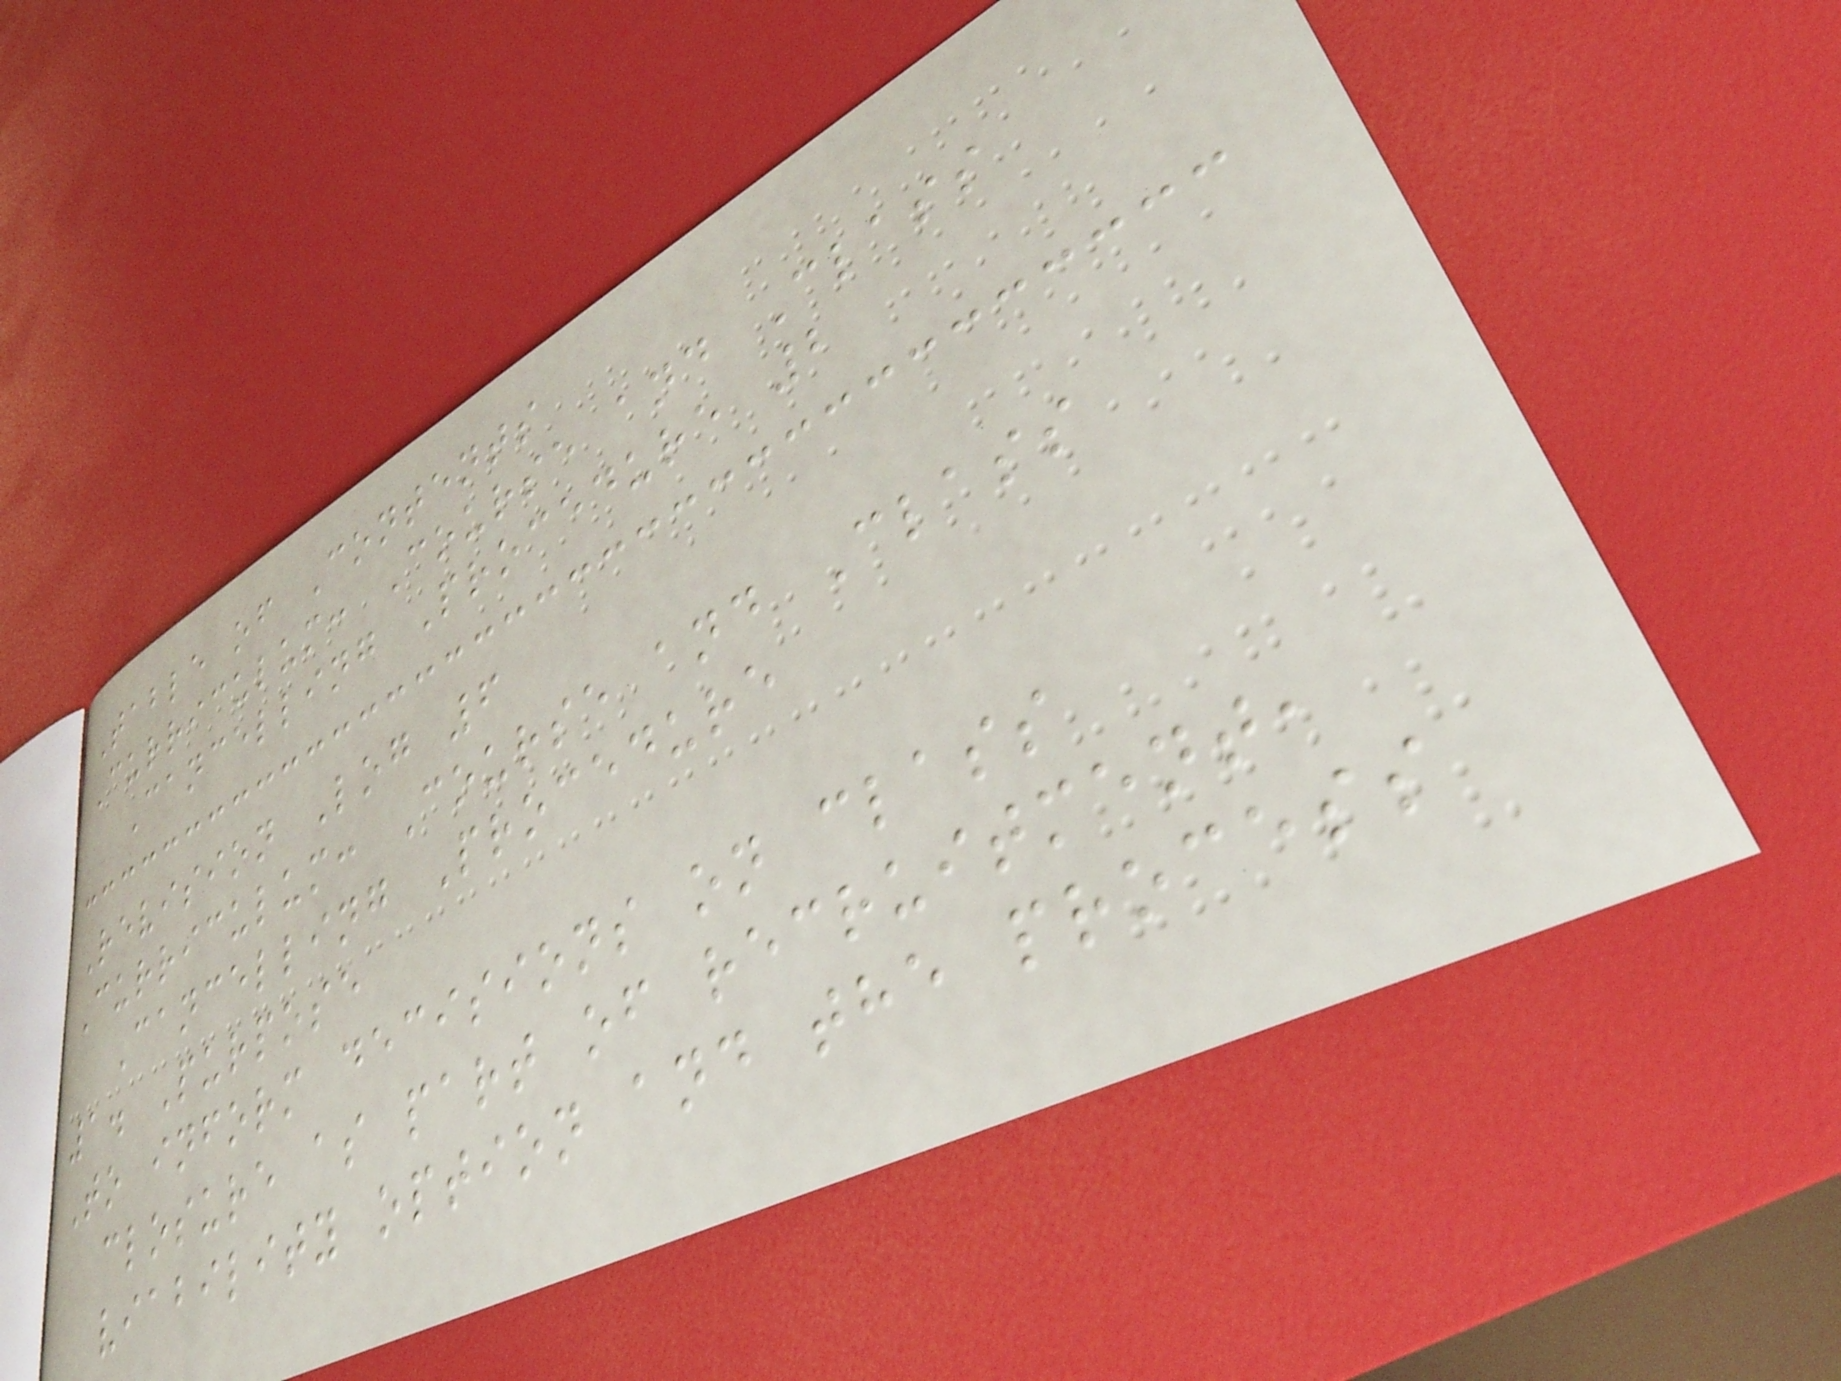Table of Contents
Curriculum: Course and Class
Cancelling Procedure 2
Revision Log 6
Curriculum: Course and Class
Cancelling Procedure
1. Purpose
To inform decisions on class
closure as part of recruitment,
viability option and the process
